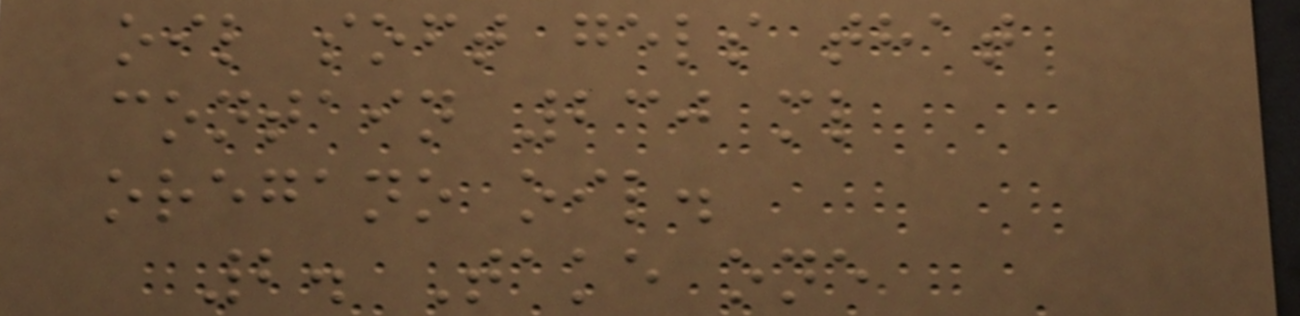oil soft gels that
contain 230 ml
oregano oil.
2. Take one
